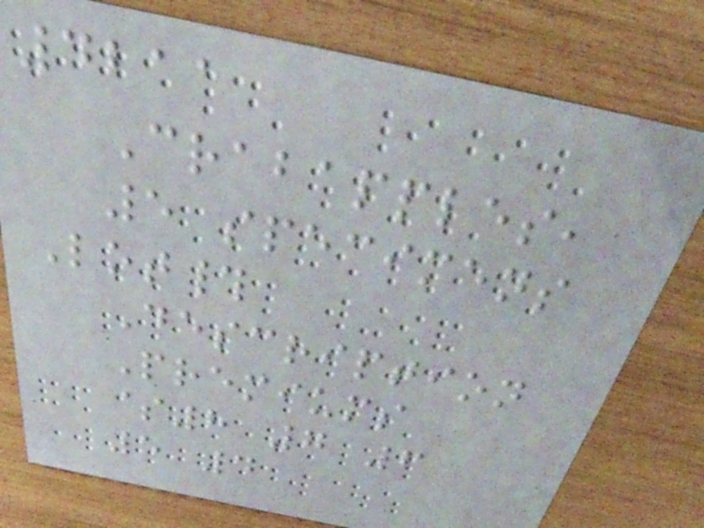4211
Crabapples,
5 specimens
Lot#
Description
Premiums
$8 7 6
5 4
